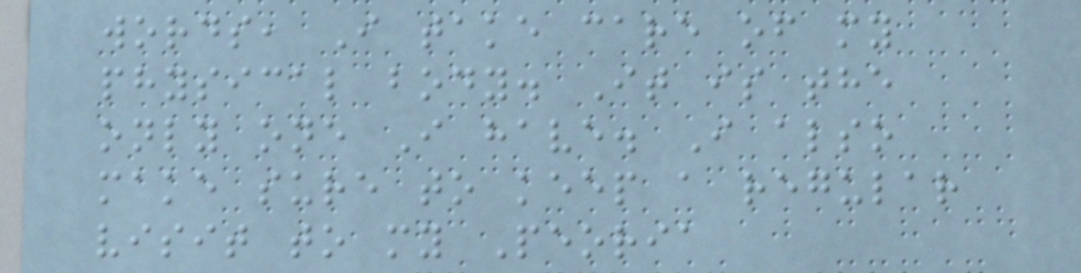words, I take care of my
physical body. It is the
only one I have. I also
make sure to keep a regular
visit to my Peoria
